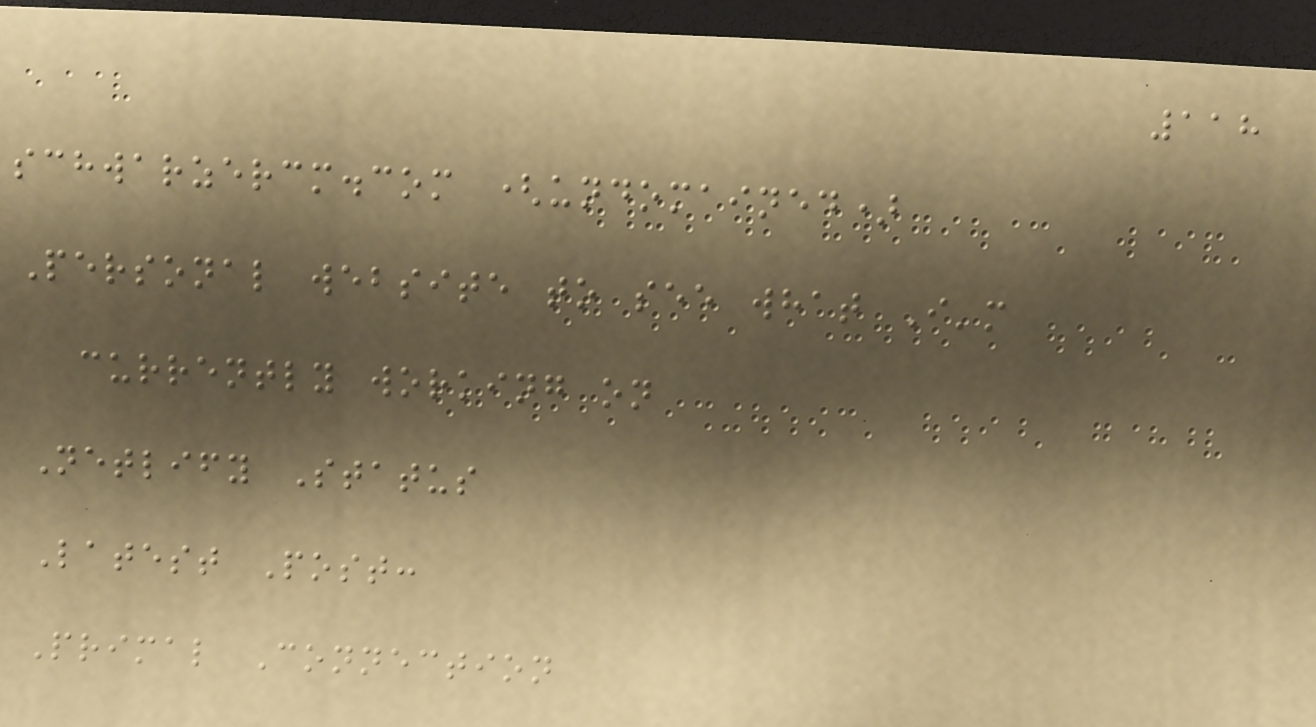118
schwarzercm.com (undomained)
Personal website to see what I'm
currently working on
Netlify Status
Latest Post:
Primal Connection
